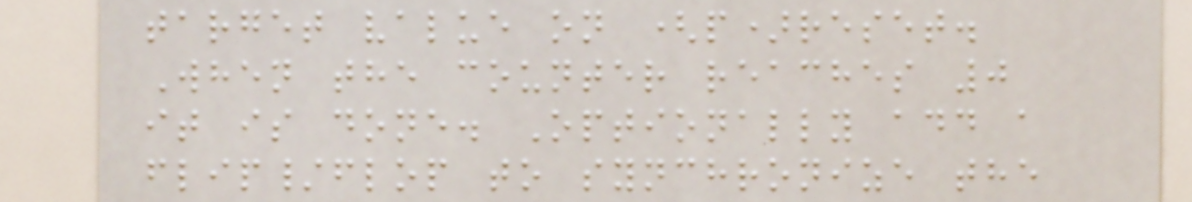target value on (p)reset.
When the counter reaches 0
it is done. Optionally add a
flip/flop to synchronize the
